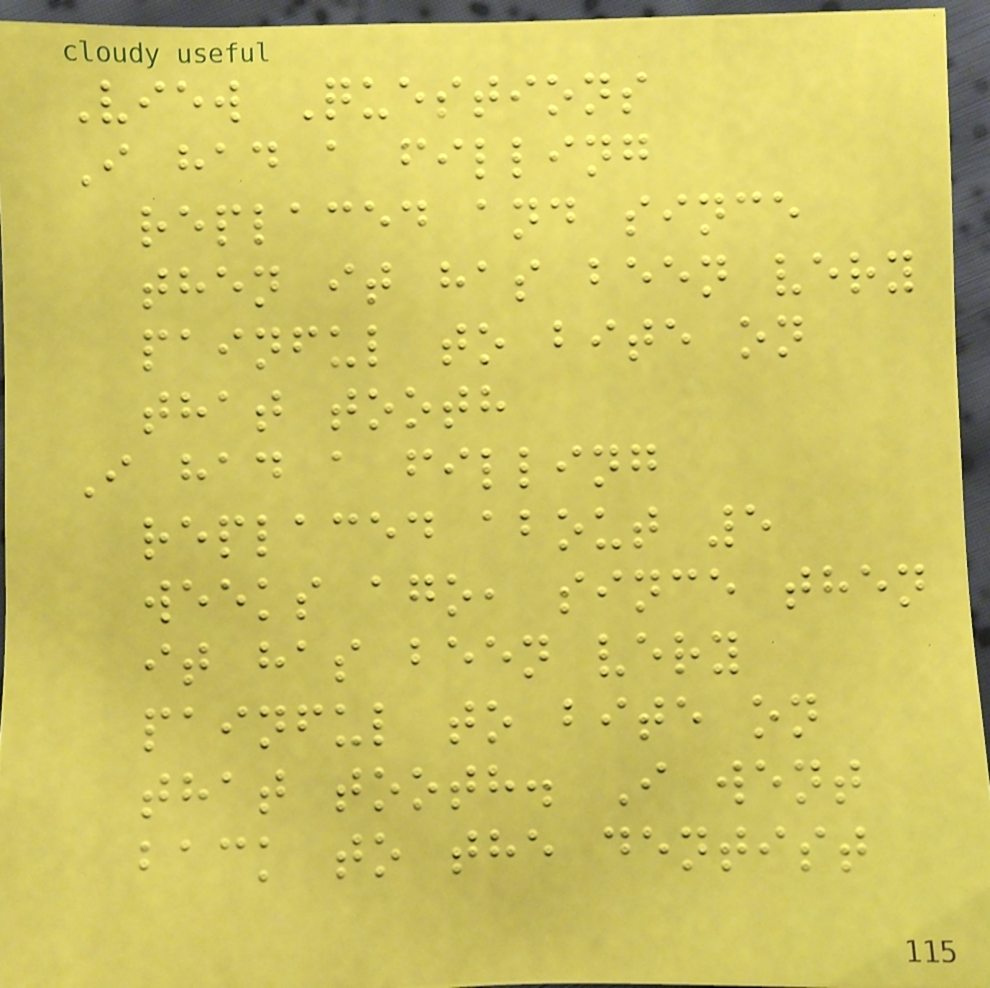View Questions
I had a filling
replaced and since
then it has been very
painful to bite on
that tooth
I had a filling
replaced about 5
weeks ago, since then
it has been very
painful to bite on
that tooth. I went
back to the dentist
